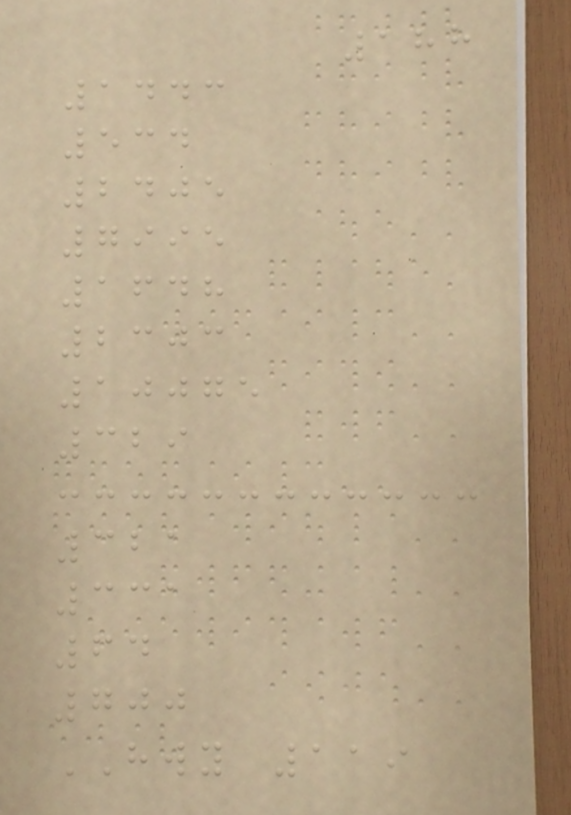188
1443
534
2405
7995
1648
2303
10075
329
321
331
64
700
HWY 119
